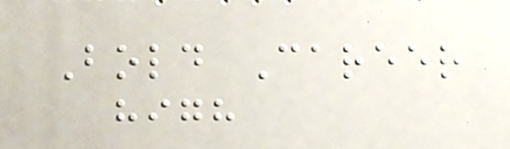Bold Career
high
